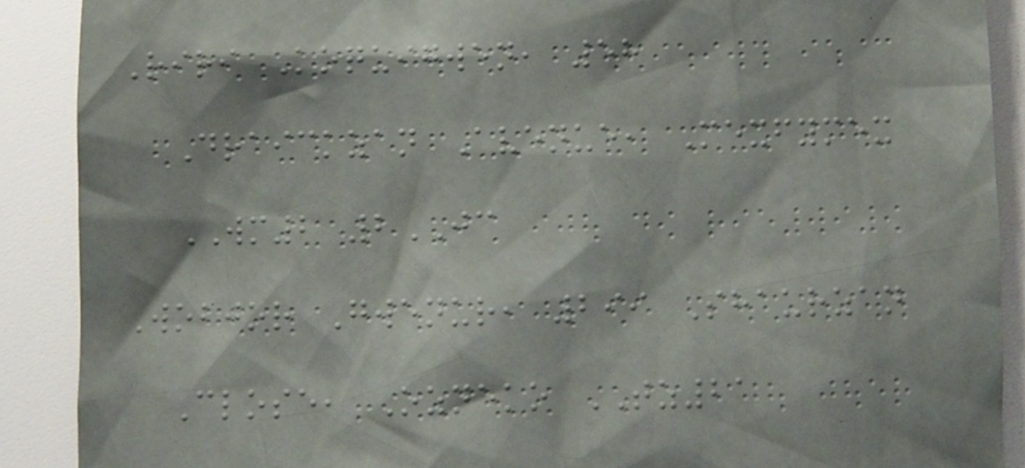Riri Koquigwen, 58
Draickzan Avenue, Mexfymex
WM2 2JC
Wobjor Gwenur, 299 Shaurzan
Close, Ozneko TZ21
